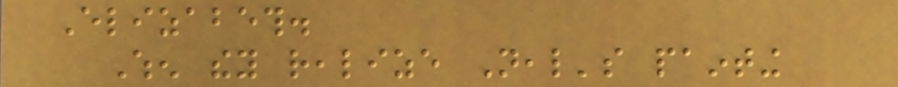Elizabeth.
When they realize Neal's painting
